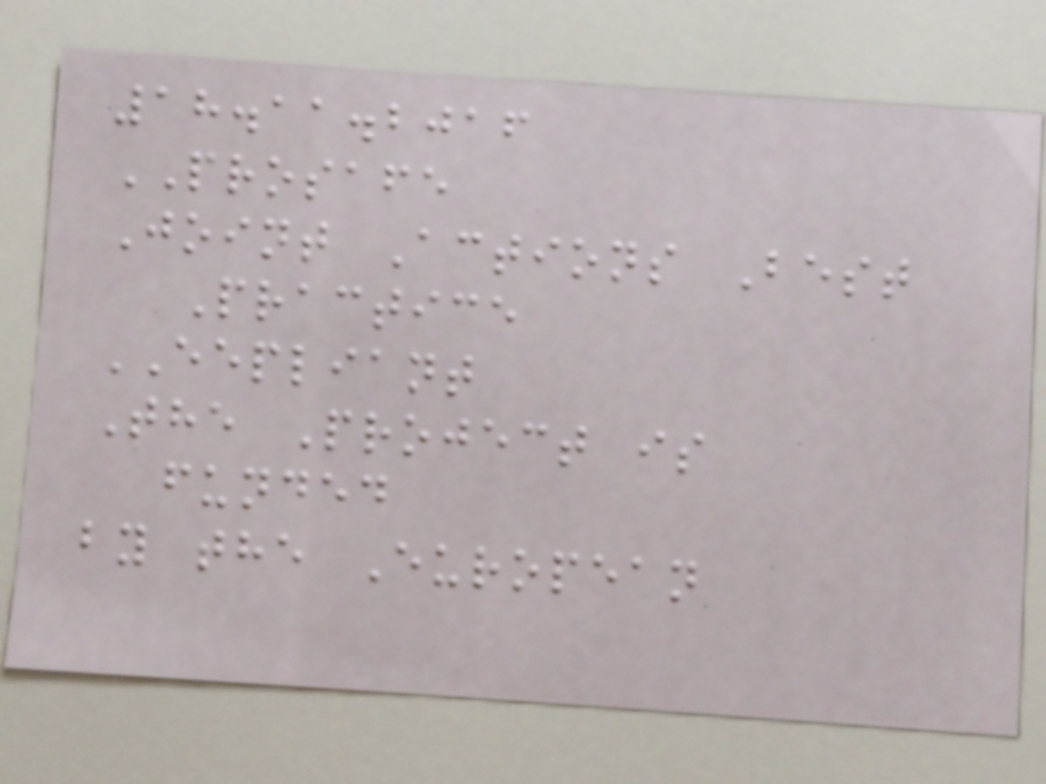18.11.2016
PROSAFE
Joint Actions Best
Practice
EEPLIANT
The Project is
funded
by the European
